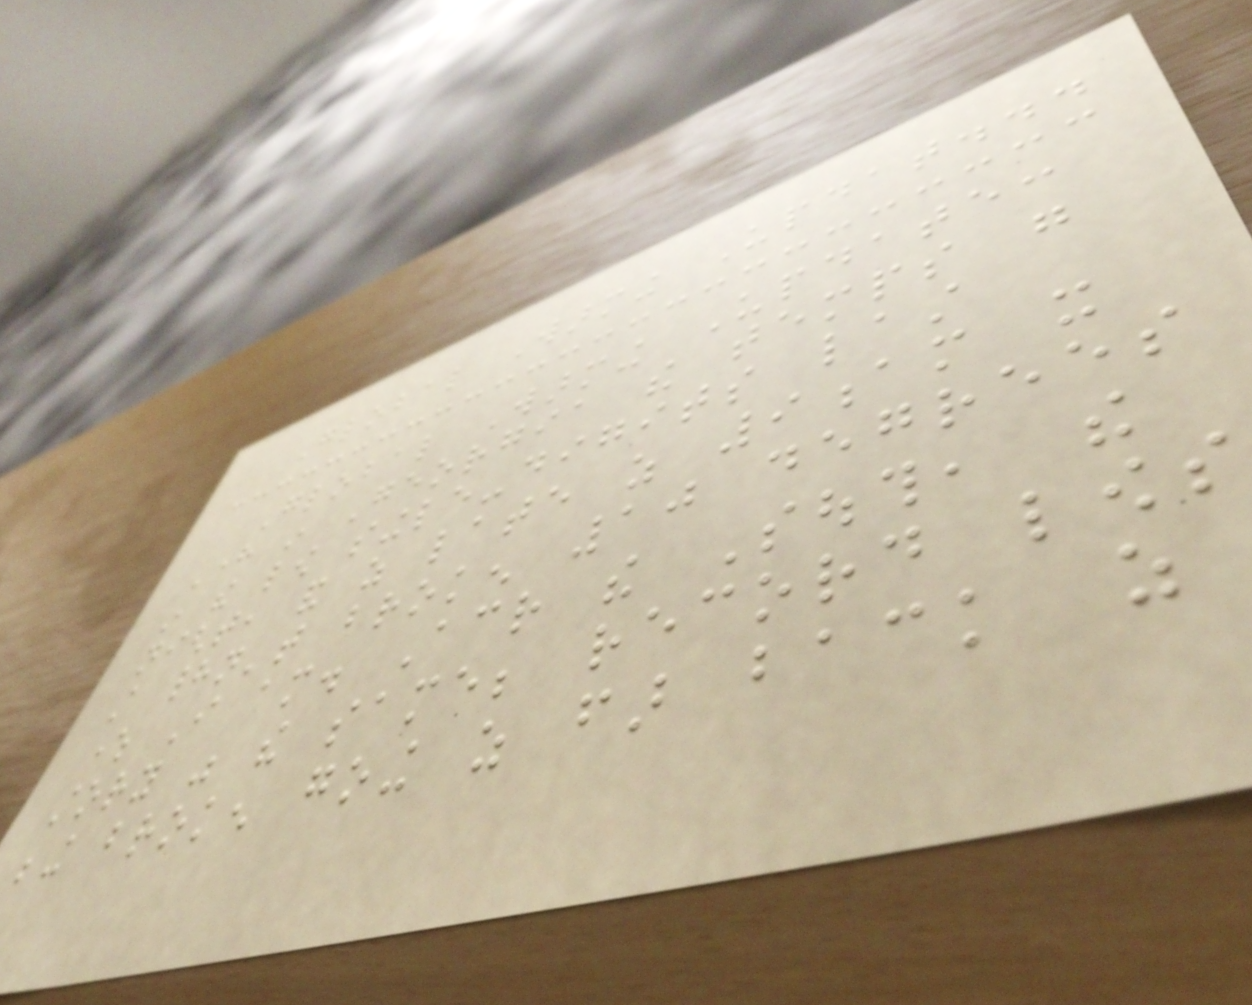Global Warming Updat...
Global Warming Update:
Here in Georgia the temps were
in the low single-digits last
night, and as late as 9am it
still hadn't broken 10 degrees
where I am. Across the South, the
story was the same; record lows
being broken going as far back as
